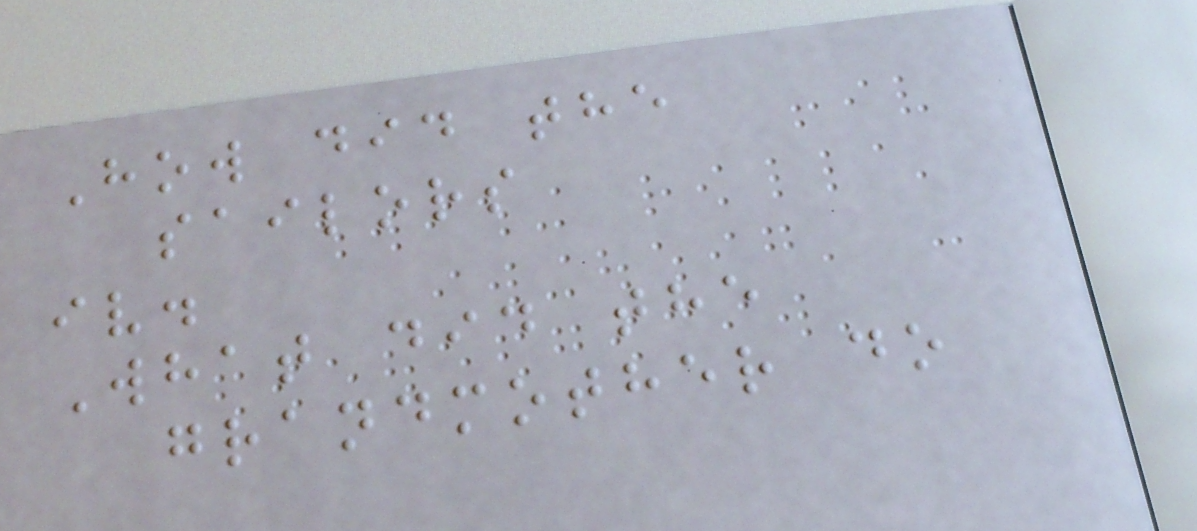How did the
sailors
iv.
What did the
grandmother do
